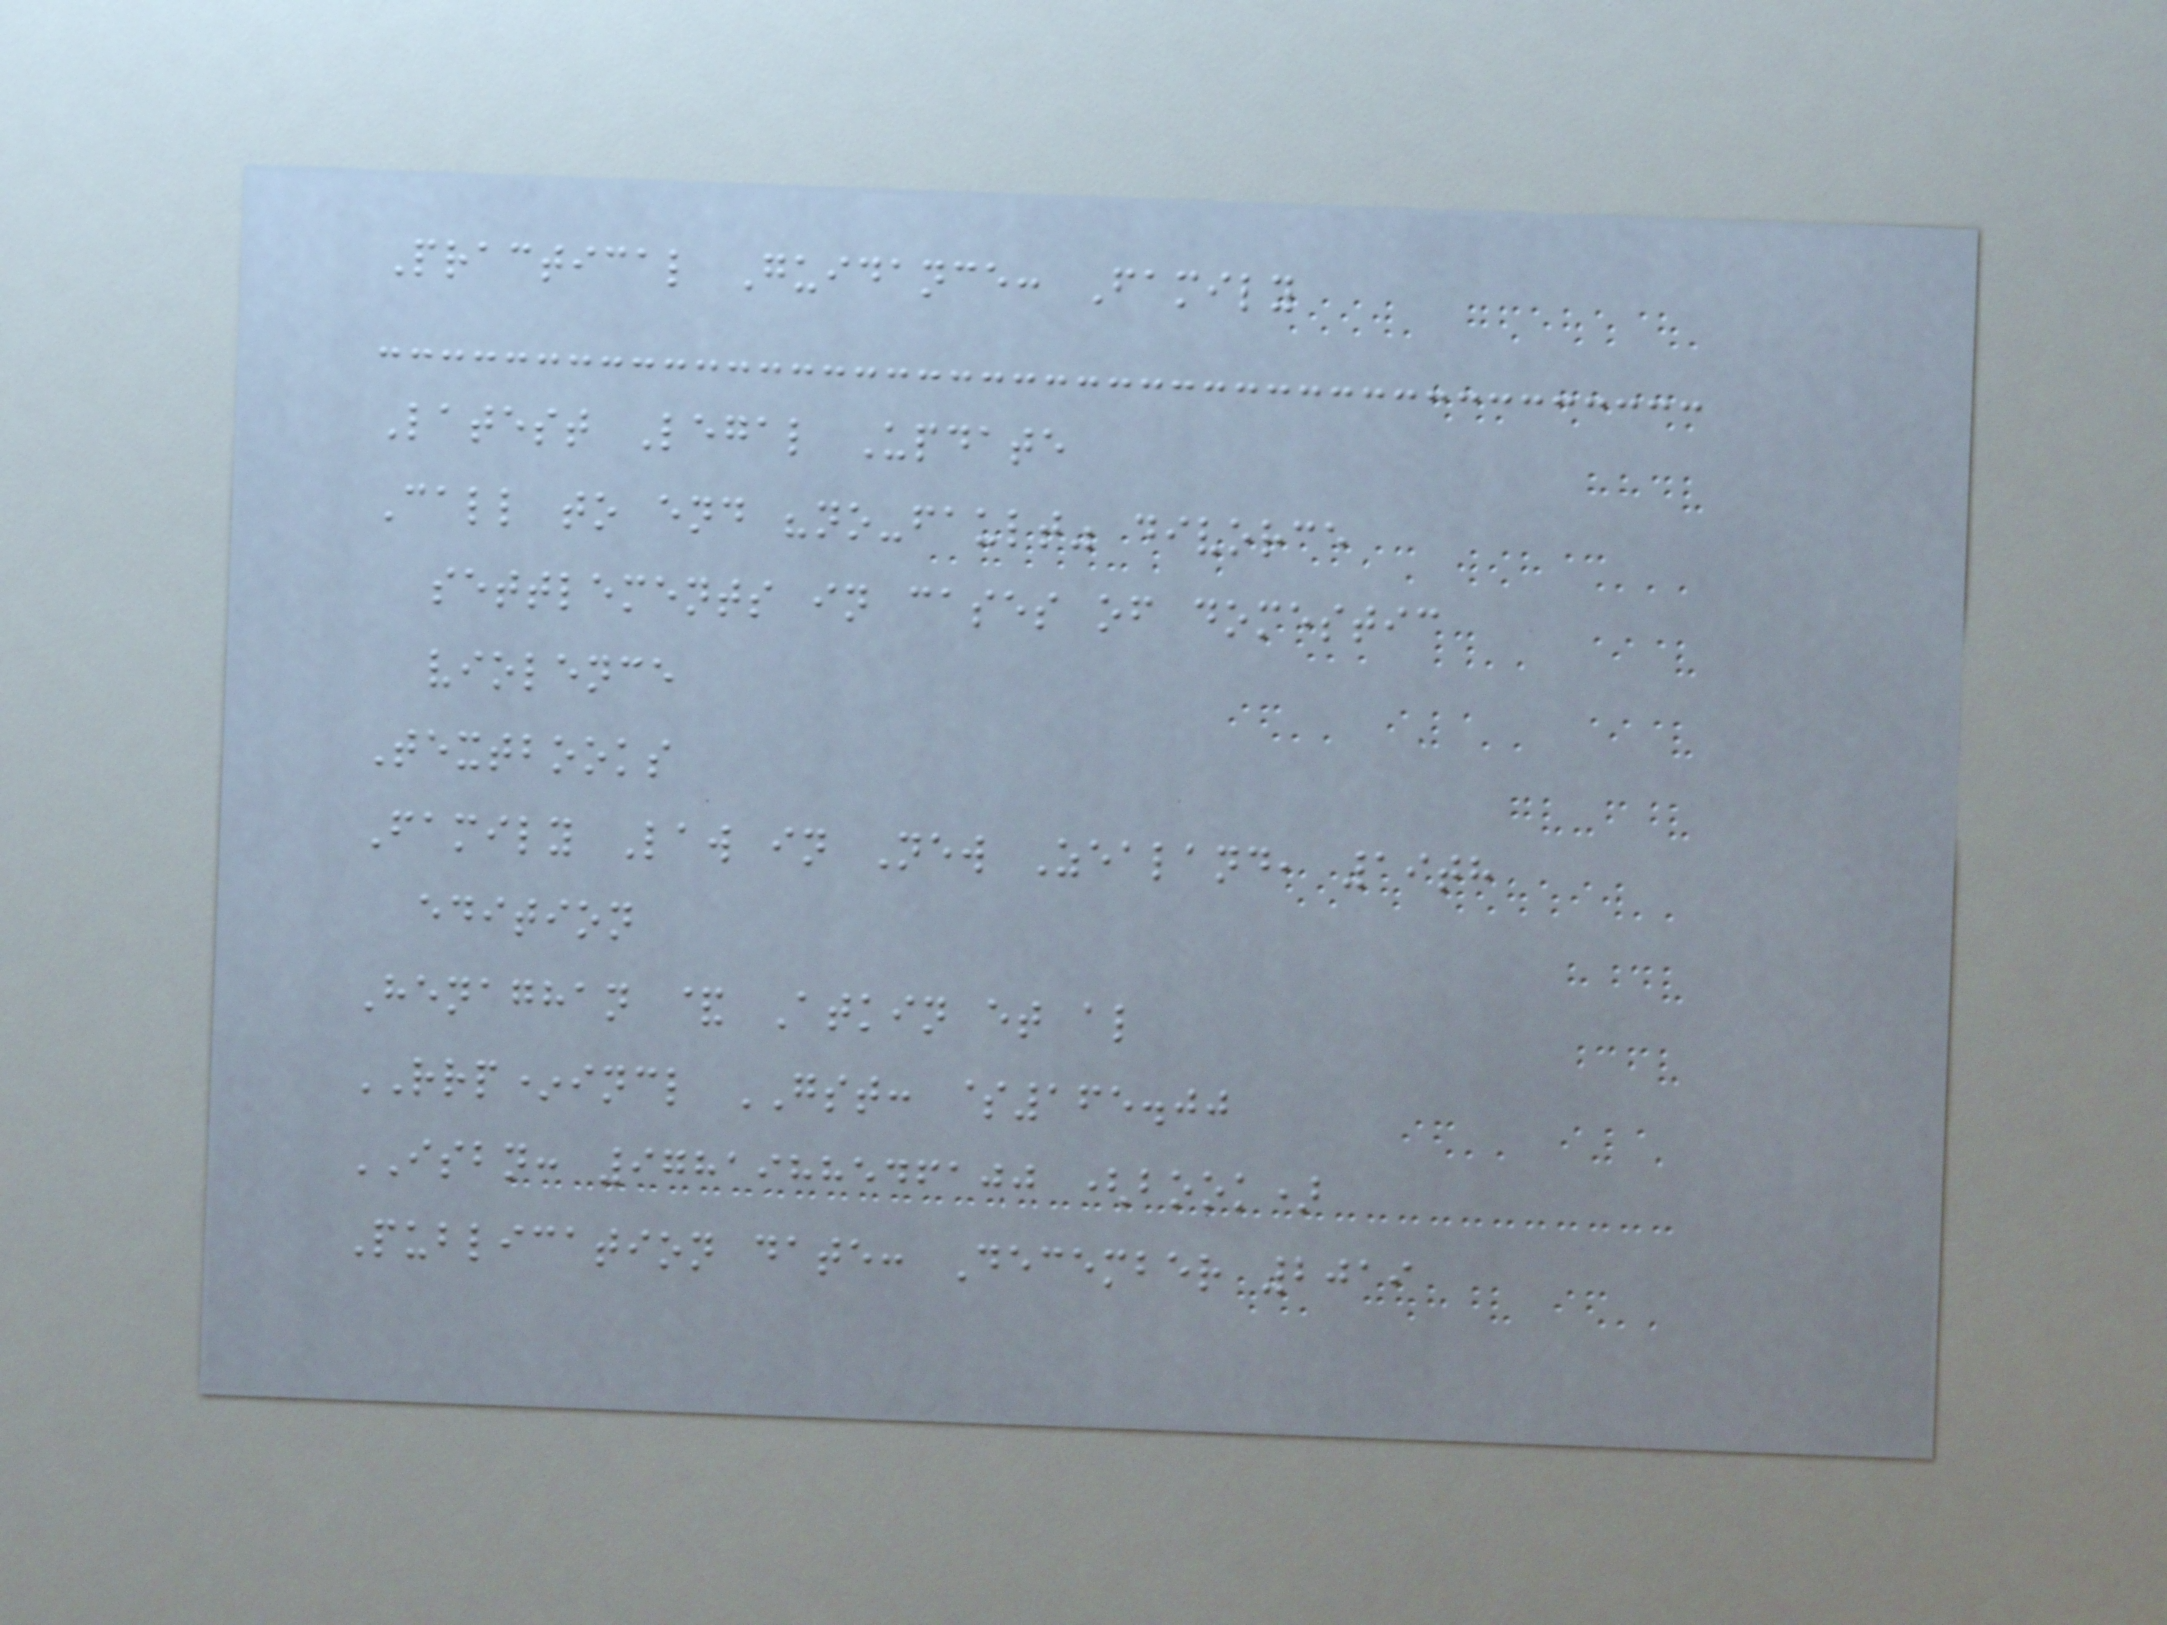Practical Guidance: Family
Latest Legal Update
Call to end "no-fault" divorce
settlements in cases of domestic
violence
Textbooks
Family Law in New Zealand, 19th
edition
Henaghan & Atkin et al
RRP*incl GST: $165.00
ISBN: 9781988546100 (book)
Publication date: December 2019
